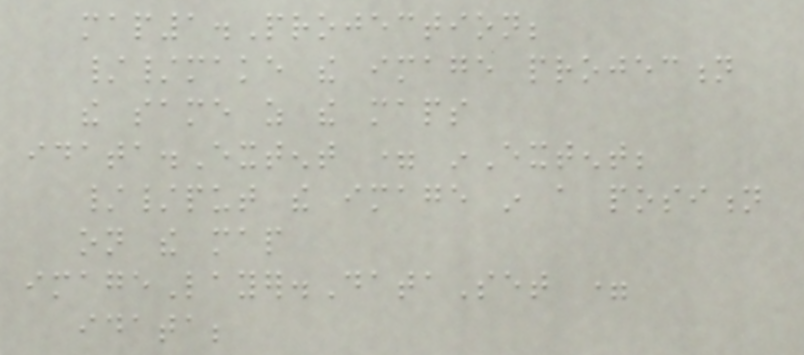map1.Projection;
//make the image projection
the same as the maps
idata.Extent = inExtent;
//put the image in a position
on the map
imageLayer.DataSet =
idata;
